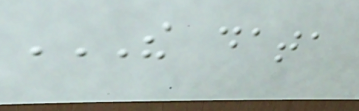THE DATA
